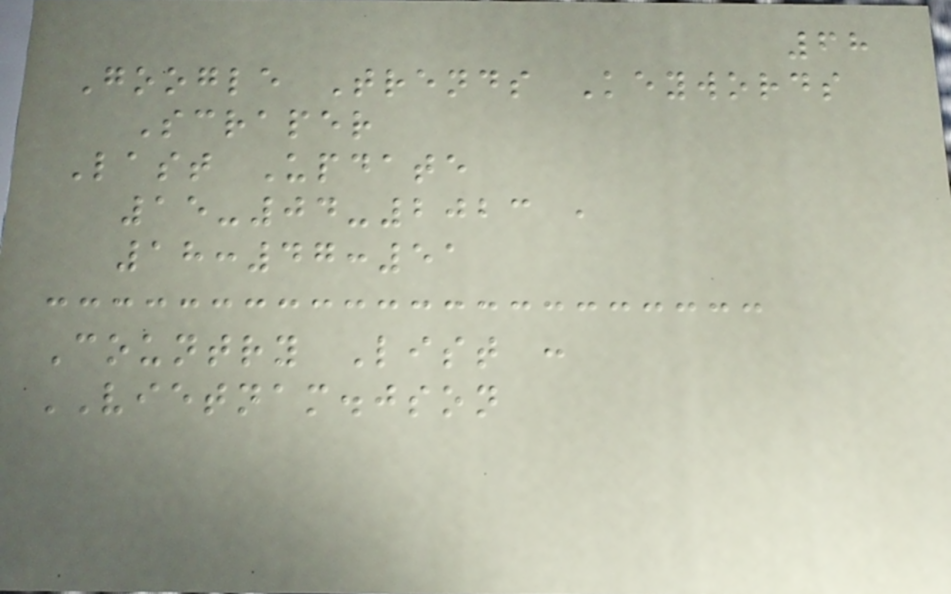68
Google Trends Keywords
Scraper
Last Update
15-04-2023 ,
18:47:51
Country List :
VIETNAM.json
